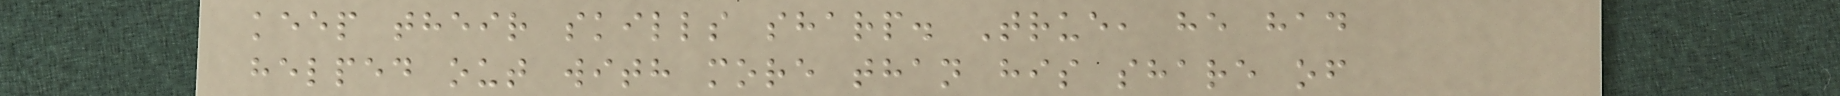keep their skills sharp. True, he had
helped out with more than his share of
